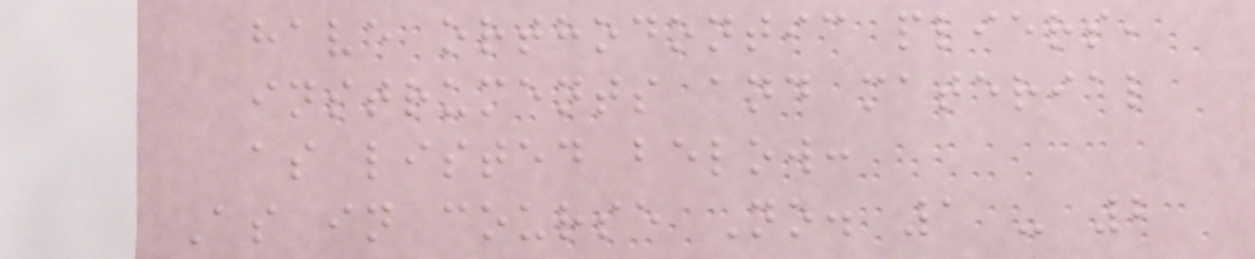have orthodontic pliers,
instruments and material
as listed below:
As in course No. 1 - 2
